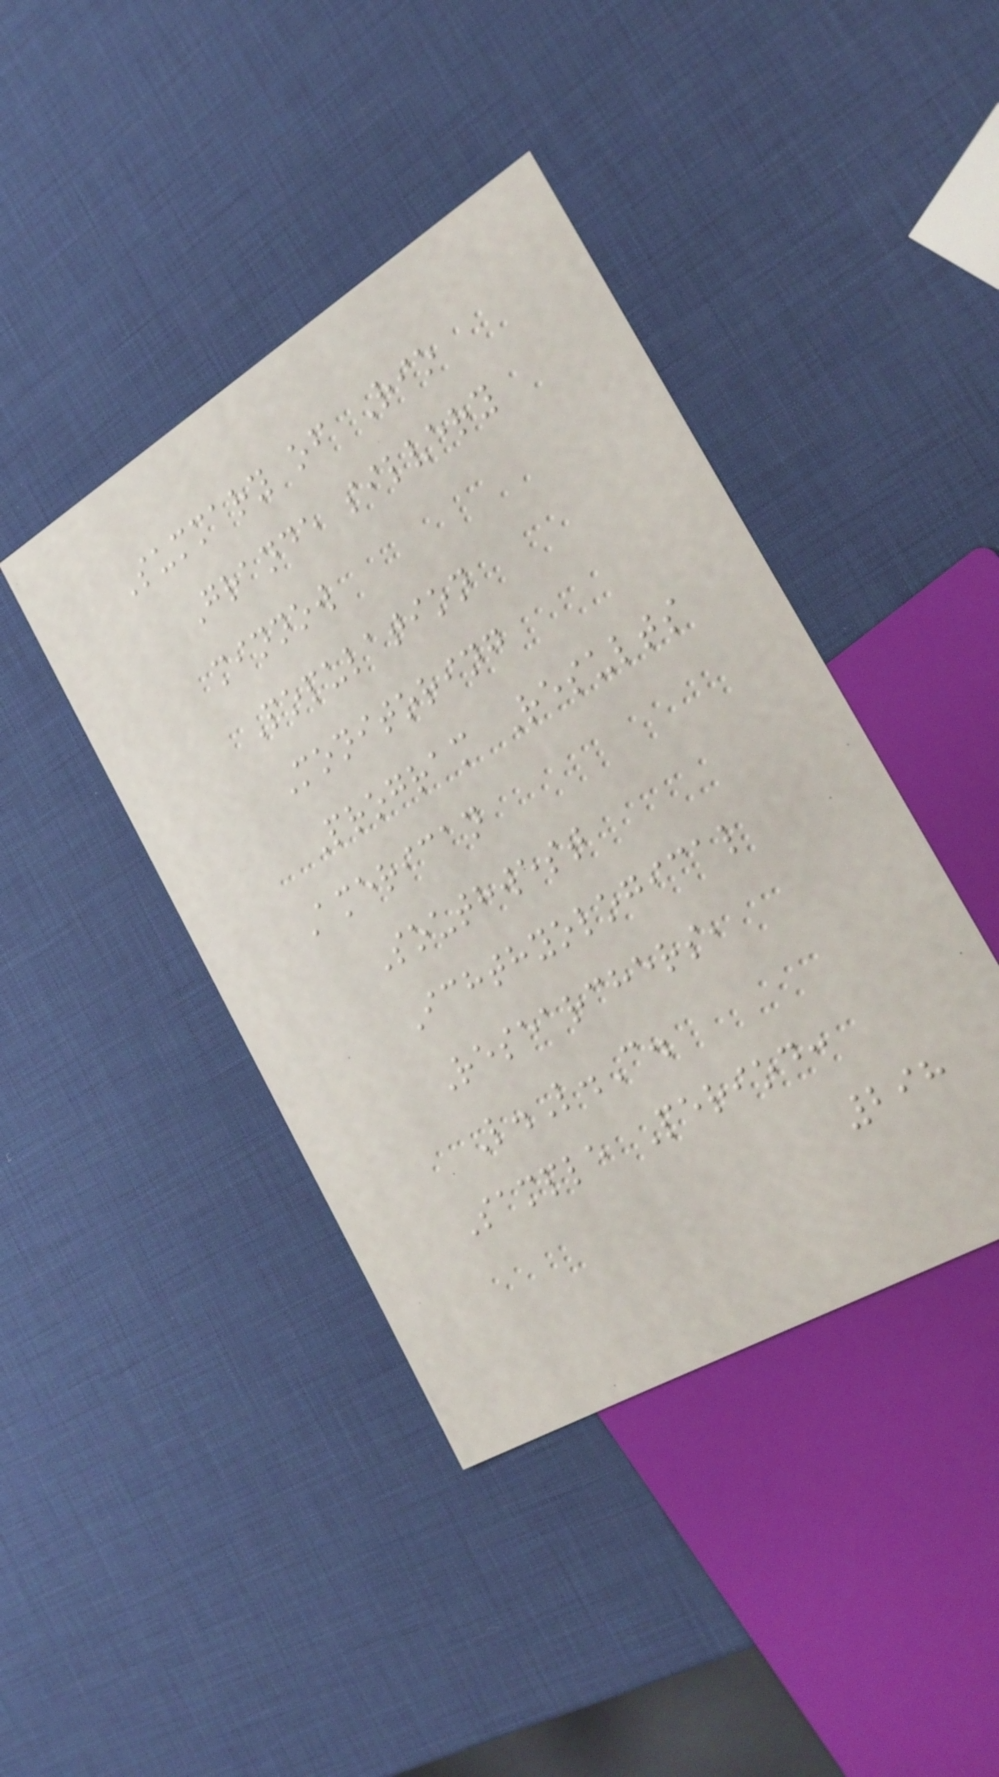Summary of Rio
Grande silvery
minnow
Population
Monitoring
Program Results
American
Southwest
Ichthyological
Researchers,
L.L.C.
Sample Period:
298
